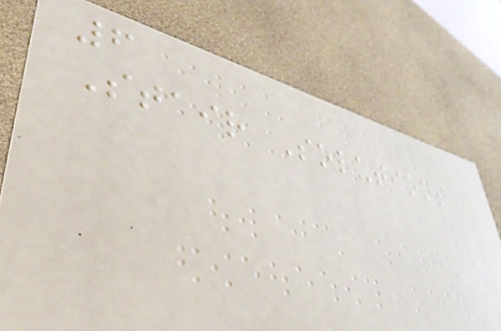6
Stair Solutions
